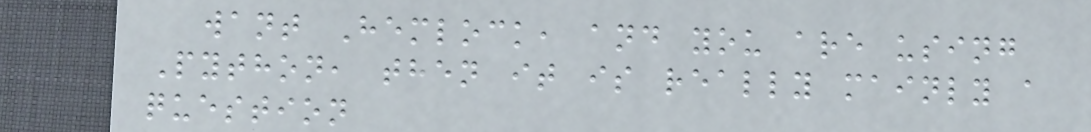want Hemlock, and you are using
Python, then it is really mainly a
question
